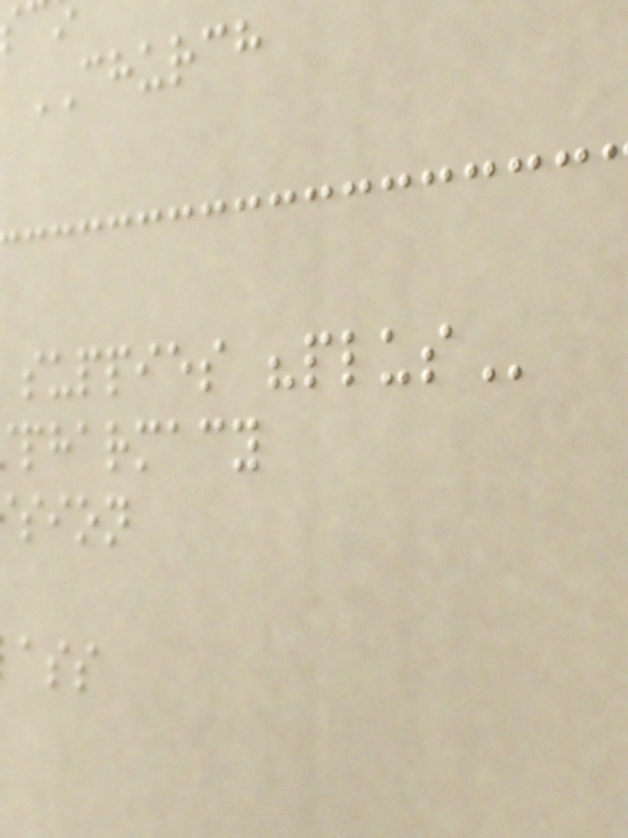CHURCH
suppies
pharmacy
sion
